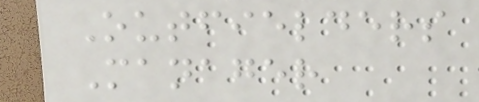Outfielders
Manager
